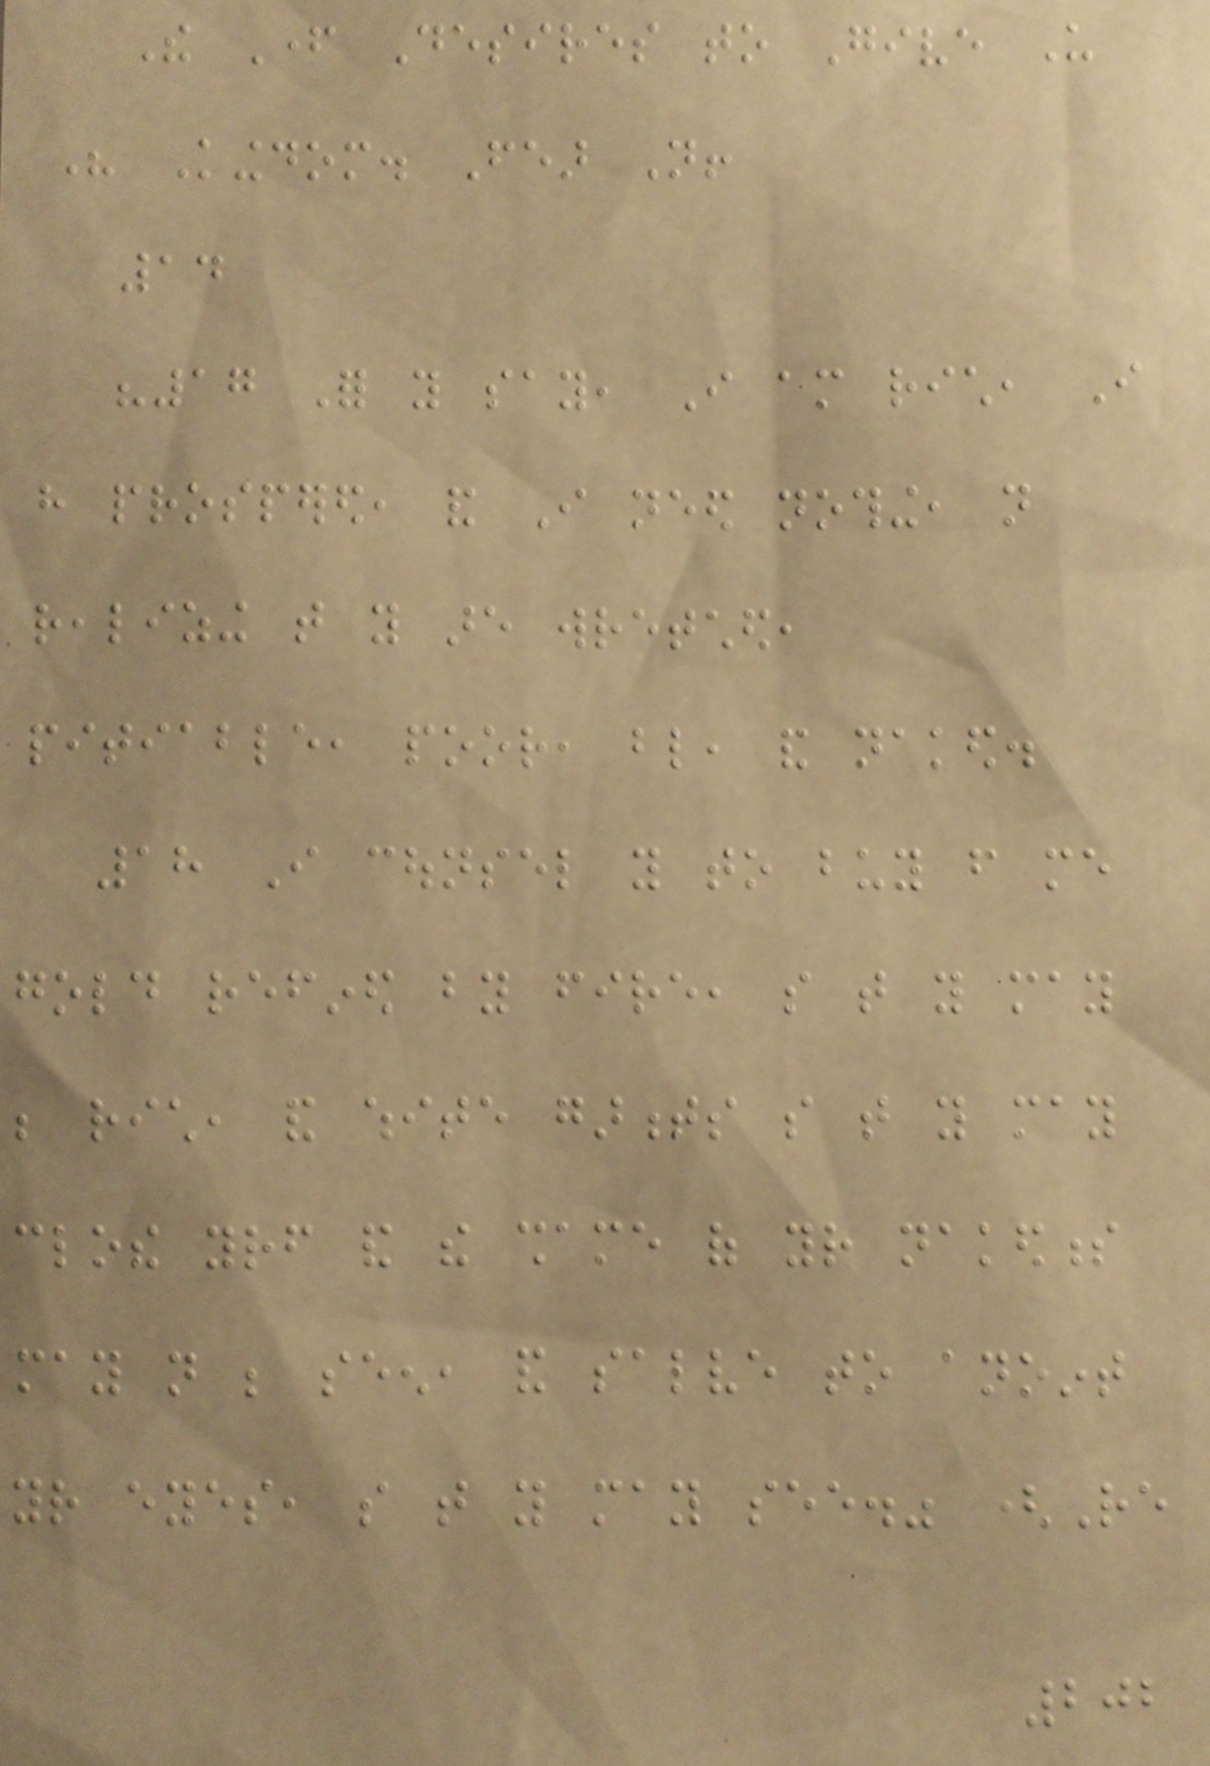The Father Desires to Give Us
His Kingdom. Fear Not!
14
"17 For you say, I am rich, I
have prospered, and I need nothing, not
realizing that you are wretched,
pitiable, poor, blind, and naked.
18 I counsel you to buy from me
gold refined by fire, so that you may
be rich, and white garments so that you may
clothe yourself and the shame of your nakedness
may not be seen, and salve to anoint
your eyes, so that you may see." (Re
202
